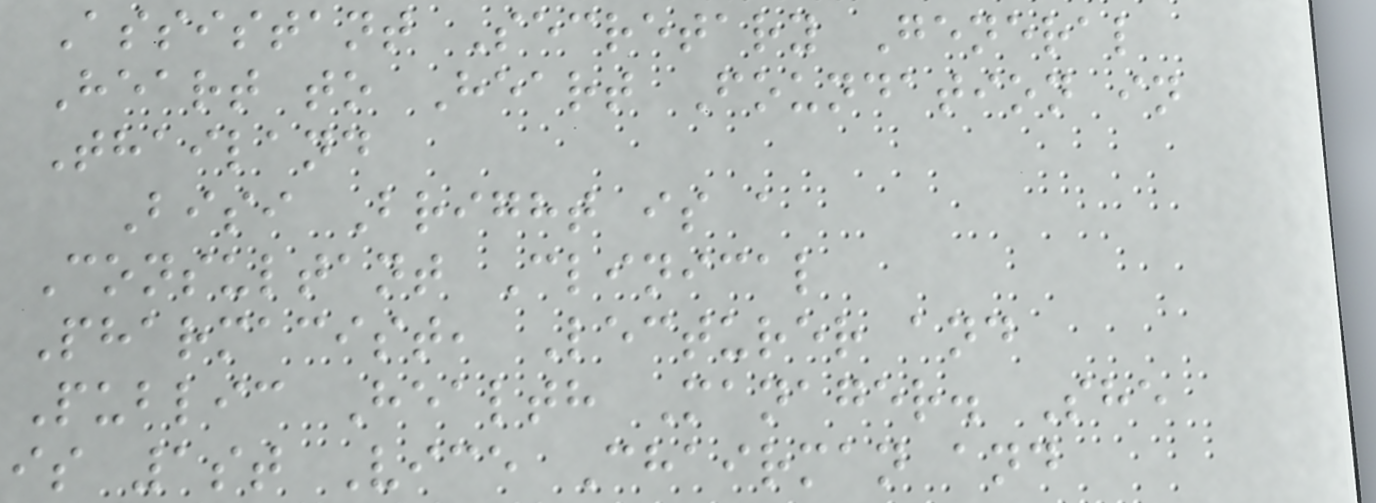Assistant Secretary General
Heart to Heart Foundation in
Thailand
Bisi Bright is a
Consultant Clinical
Pharmacist, Lecturer and
Public Health Manager. She
is 1st Vice Chairman and
